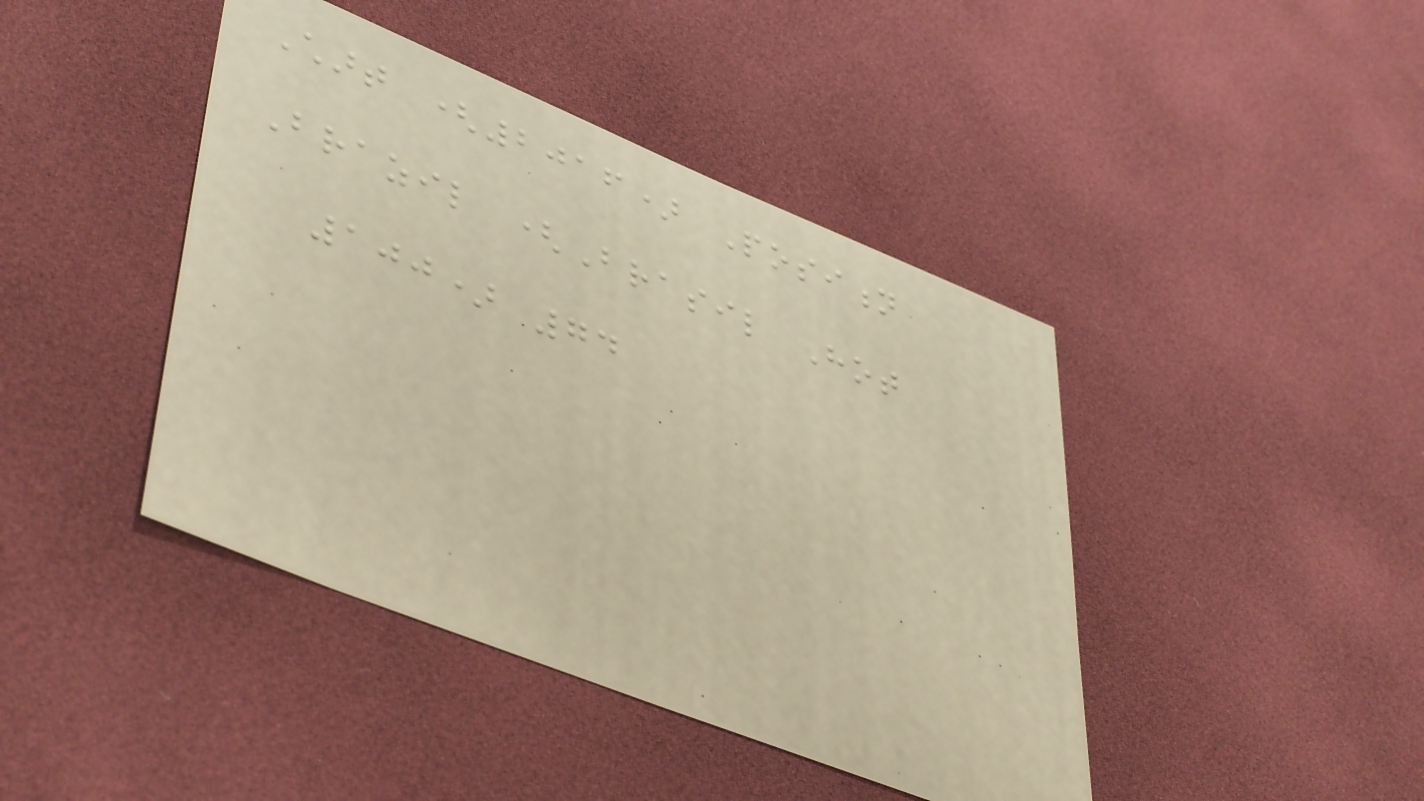Chart (2016) Position
Brazil (Brasil Hot
100) 74
